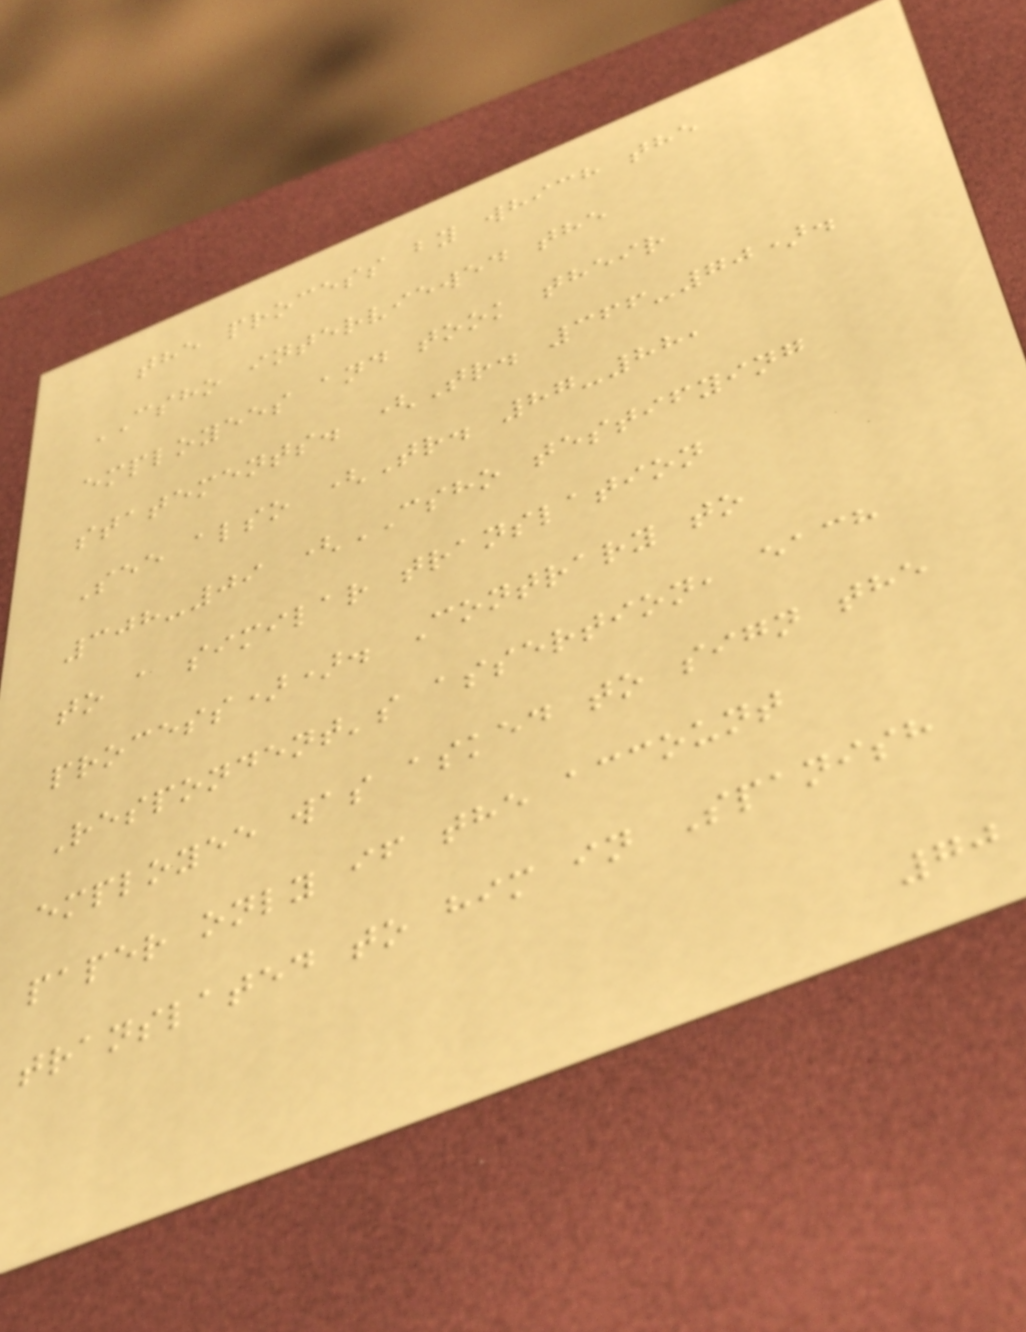the process by which the
CSHO interviewed the
employees and took their
statements. (Tr. 366-70).
See also (Tr. 87-88,
308-09 (CSHO testifying
to a similar translation
process)). Contrary to
Respondent's assertion, each
employee was asked to sign the
paper only if the account
translated to him in Spanish
70
